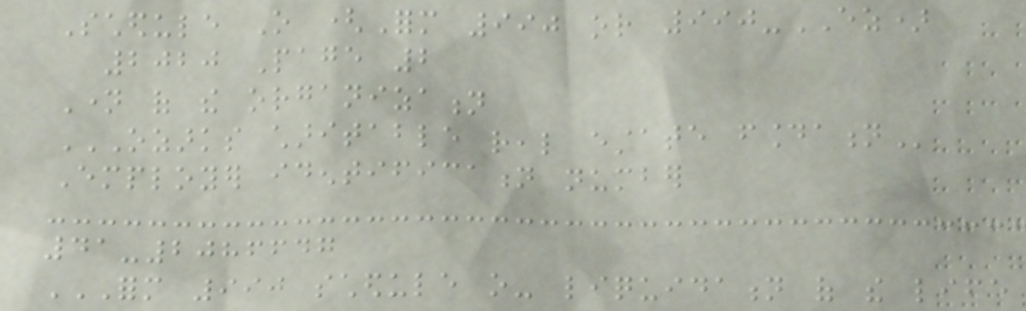Schedule O (Form 990 or 990-EZ)
2020 Page 2
Name of the organization
OZARKS CHARITABLE REAL ESTATE FOUNDATION
Employer identification number
41-2086647
FORM 990 SCHEDULE O- LIQUIDATION OF THE LIFE
